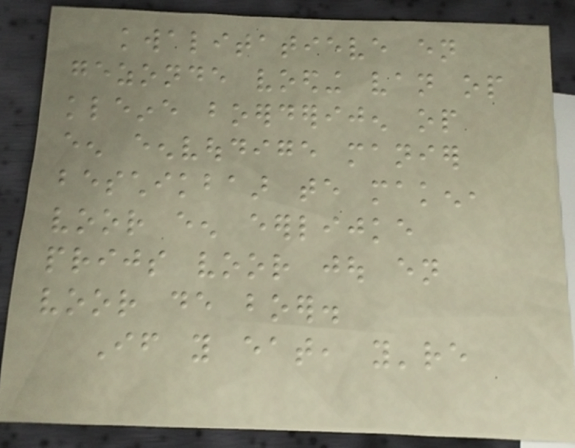kwalitatieve en
gezonde voeding van op
kleine boerderijen op
een eenvoudige manier
beschikbaar te maken,
voor een eerlijke
prijs voor jou en
voor de boer.
If you eat, you're
